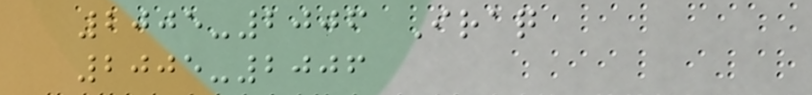2005-2006 Iraq
2005-2006
